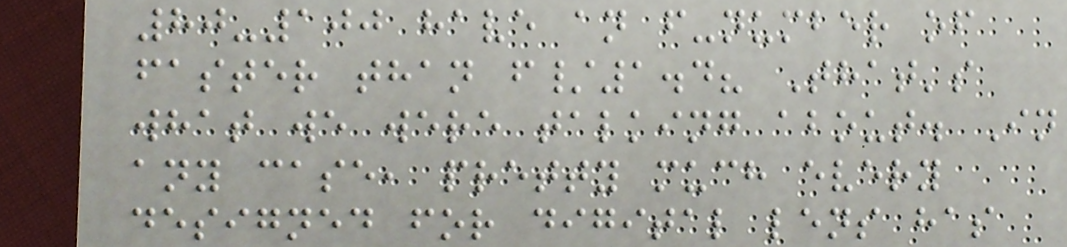80-100 have an f-number of
faster than f/1.4? That's
what we were talking about. In
any case, pretty much every
designed for digital lens has
